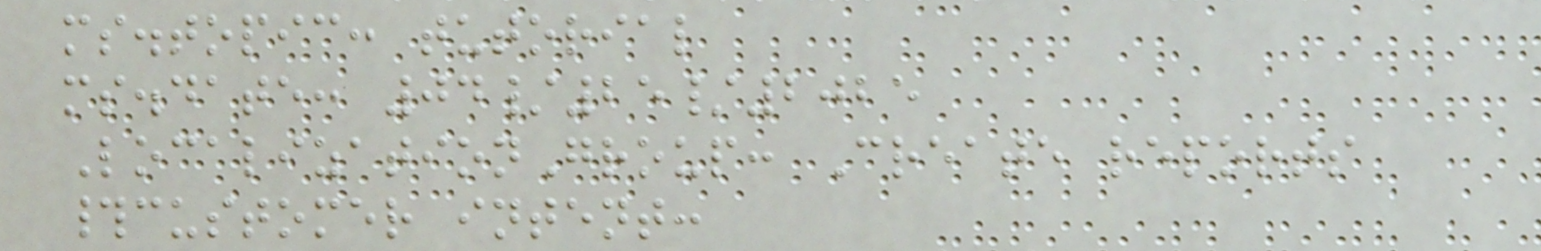ms.topic: tutorial
ms.date: 04/25/2025
LocalizationGroup: Create reports
#customer intent:
